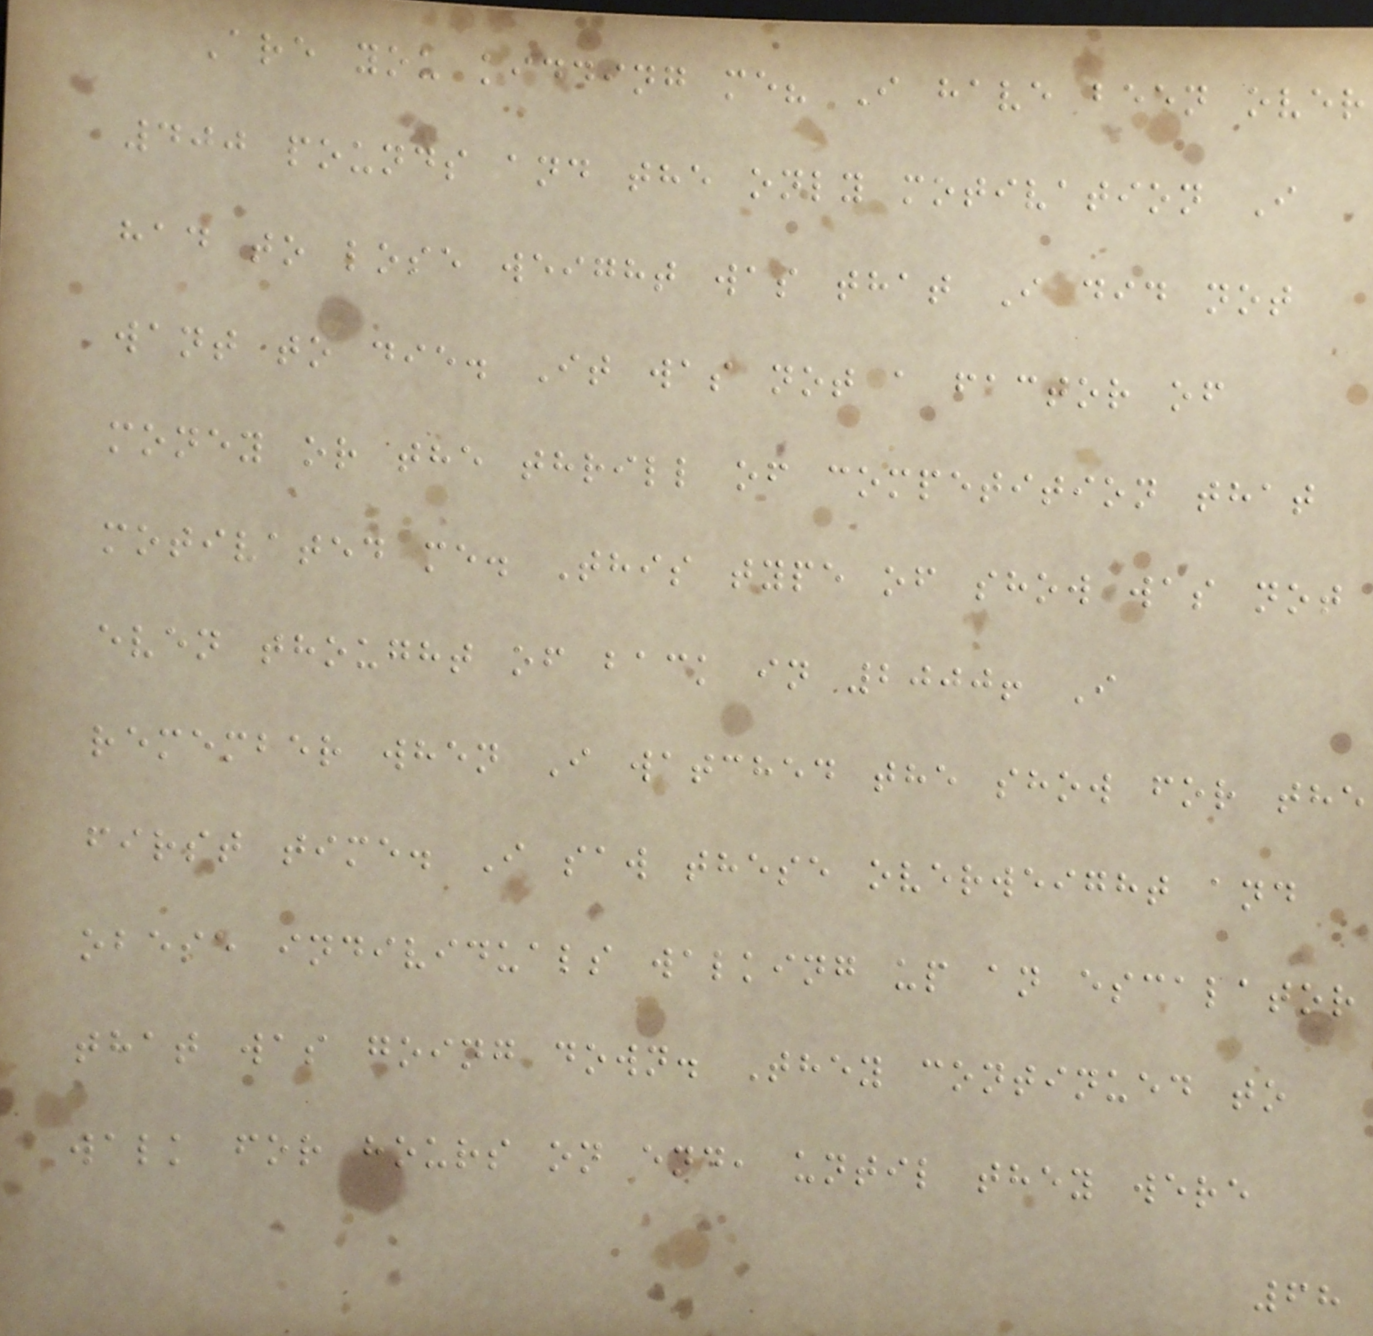Are you kidding me? I have been over
400 pounds and the only motivation I
had to lose weight was that I did not
want to die. It was not a factor of
money or the thrill of competition that
motivated me. This type of show was not
even thought of back in 2000! I
remember when I watched the show for the
first time. I saw these overweight and
obese individuals walking up an escalator
that was going down. They continued to
walk for hours on end, until they were
68
